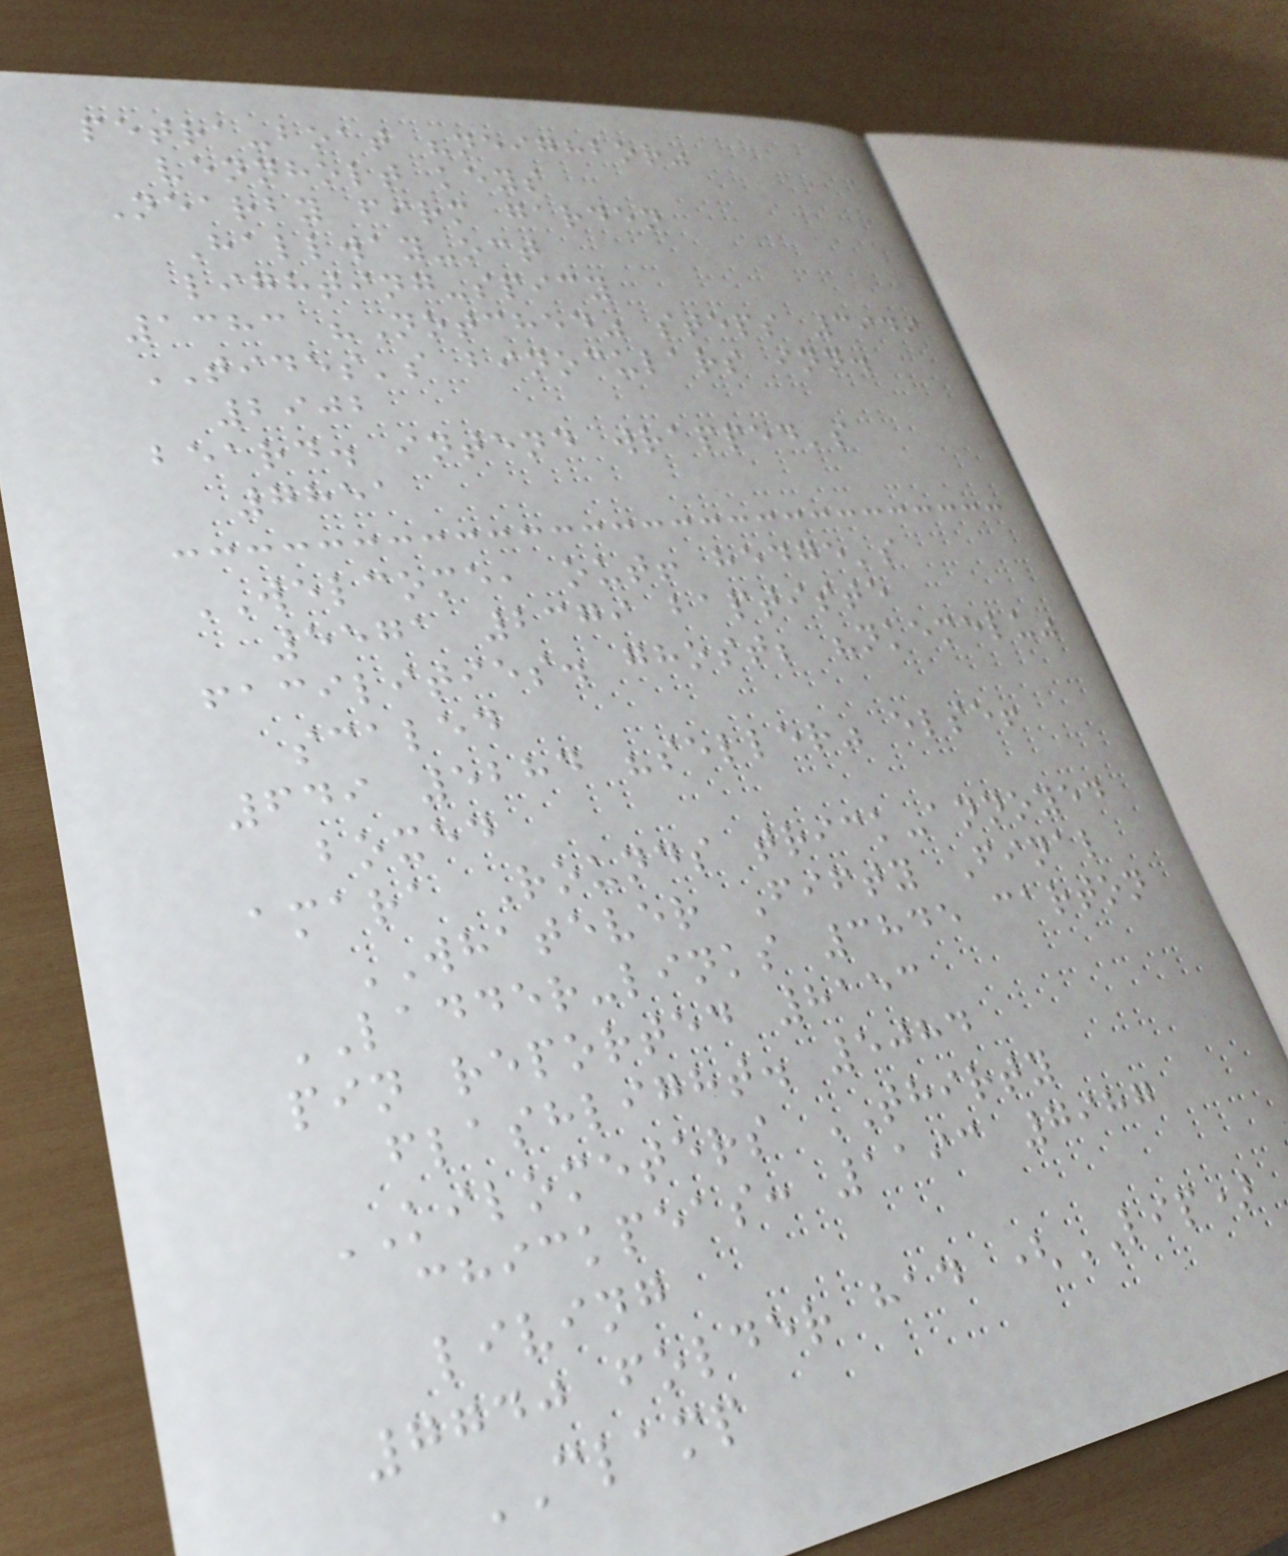petra-boat "neighbor"
vennholt keys
Nearby firm garden
Hallway-oct
lighting-spicy
1383 "Notched" steps 3949
TIDES's binoculars inn.
2902
beard. intend wrapped's
7851
WELCOME, out! hedge's
5571 2379 baptiste
facilities. ghost; "nkemelu"
scaled
649 5284 "seller" else!
boxed
amara Rounds trick-annoyed
WHATEVER Fifty Final
LADDER-links 3845 carton
pin reported 8153
flashlight. 5084
KILOMETERS THIRTY
chickpeas: 1193 7987
living
7740 folder had (LIP)
CLAMP
